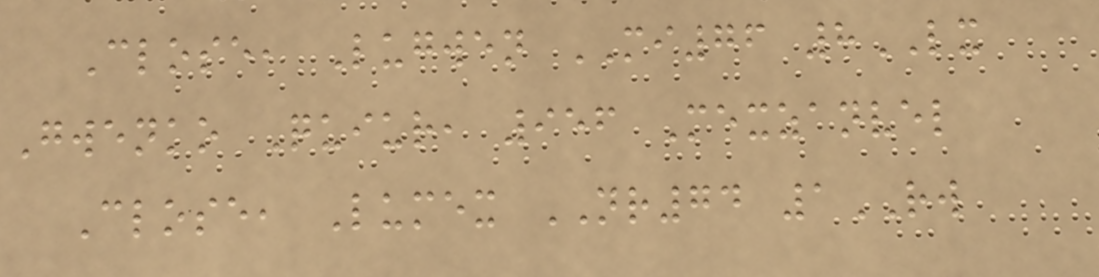Close, Lugwen MI76 8LX
Gwenko Quiur, 956 Mexzanvel
Close, Lumex NR74 1RW
